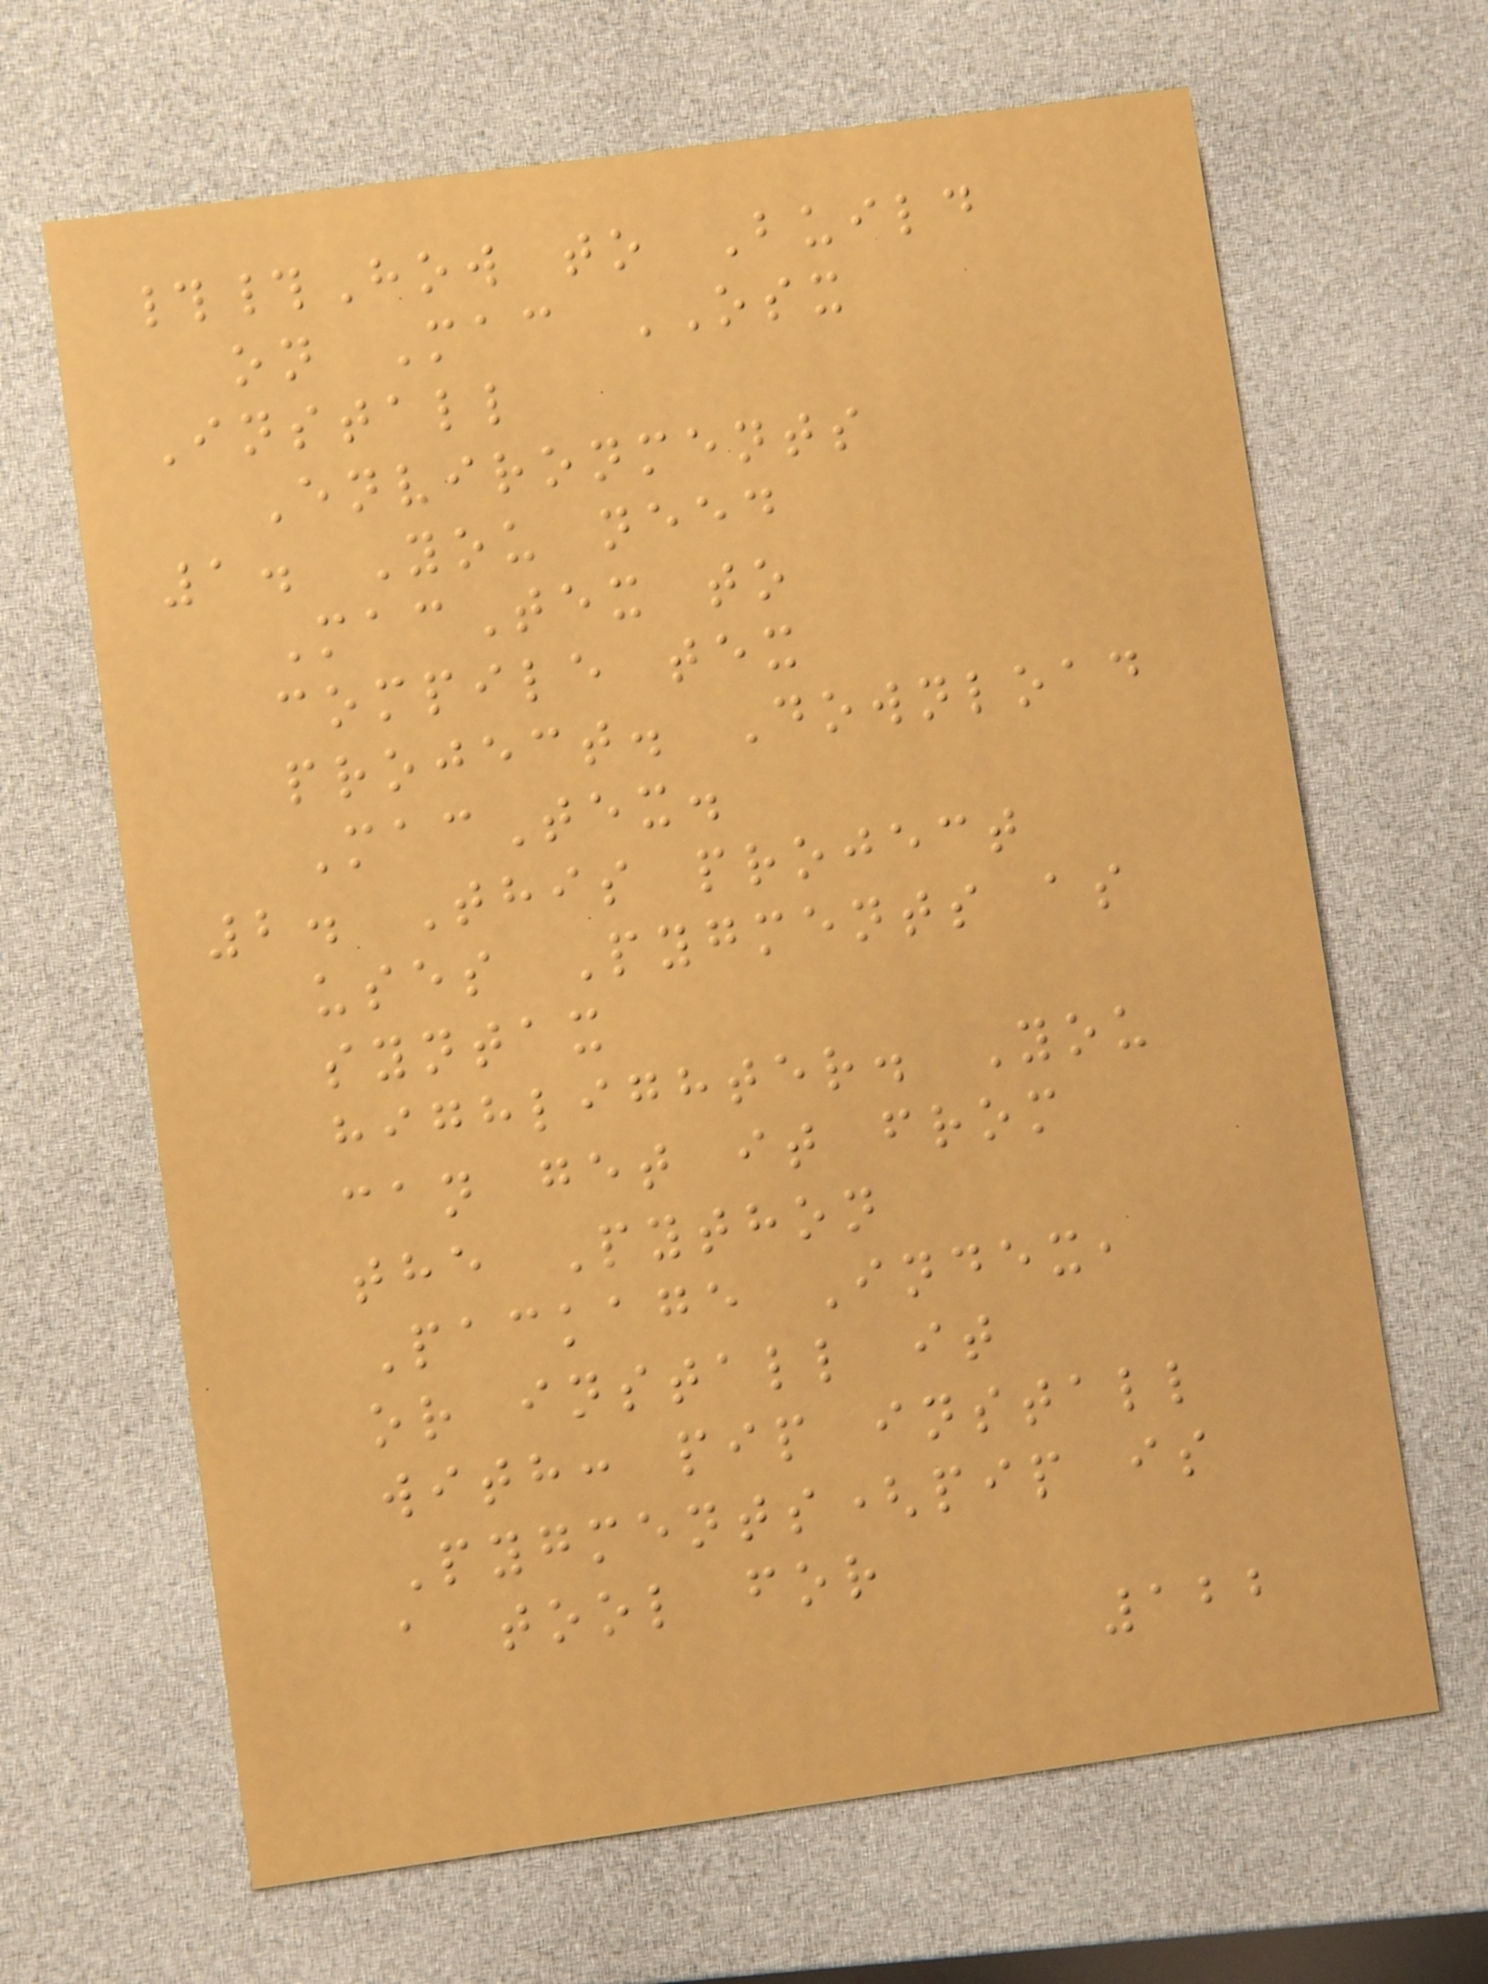##How to Build
on Mac OSX
Install
Environments
1. You need
MacTex to
compile tex
project. Download
MacTex.
2. This project
uses Pygments as
syntax
highlighter. You
can get it from
the Python
Package Index,
or install it
with: pip install
Pygments(pip is
a tool for
122
